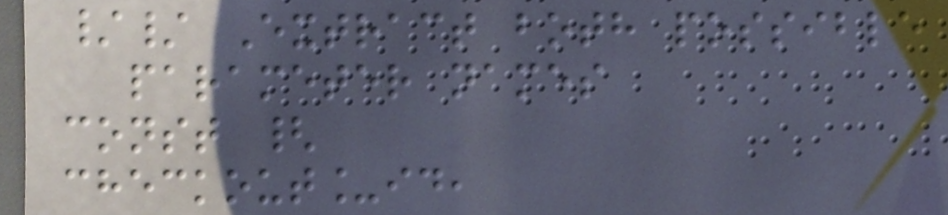// Extract both possible
parameter names
const {
checkout_id,
